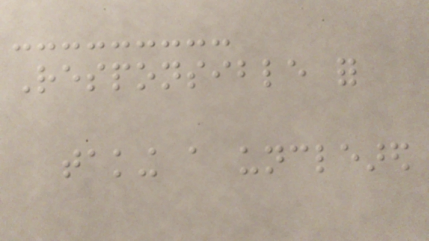Responsible for
taking a uncleared
